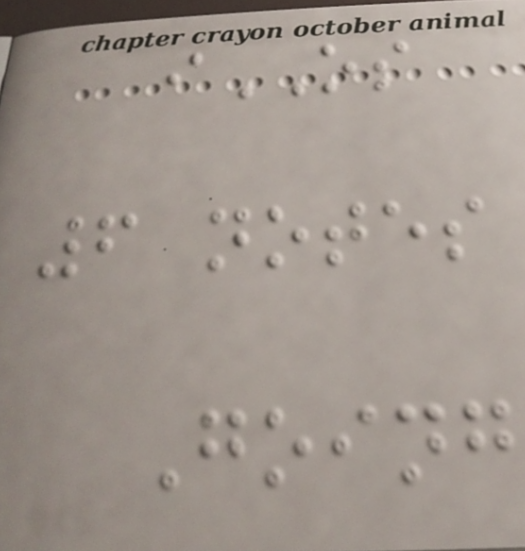iOS
6 notes
Going
